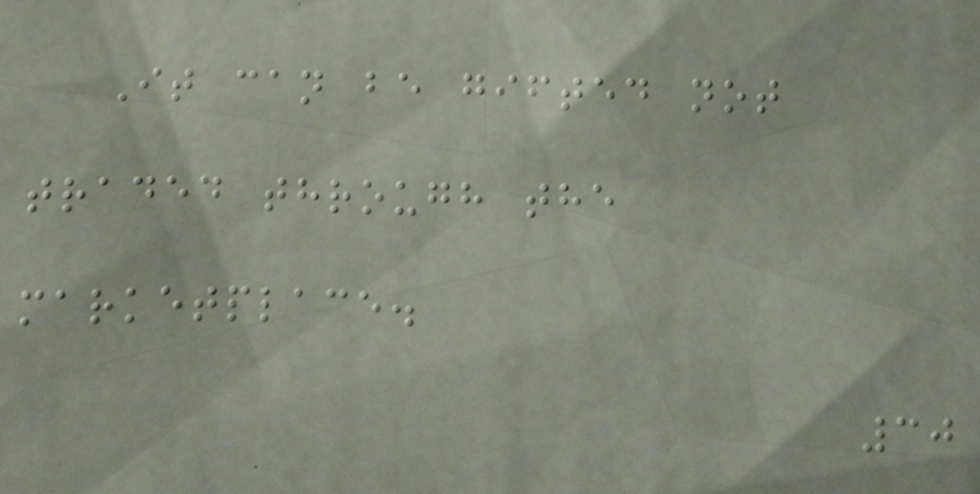It can be gifted not
traded through the
marketplace.
30
